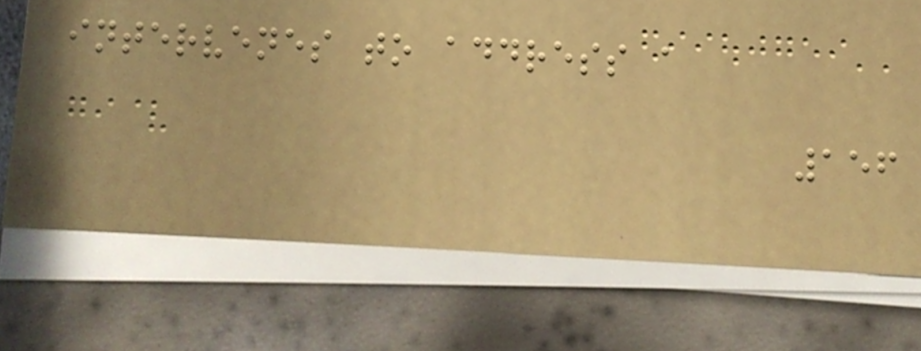intervenes to address a
156
